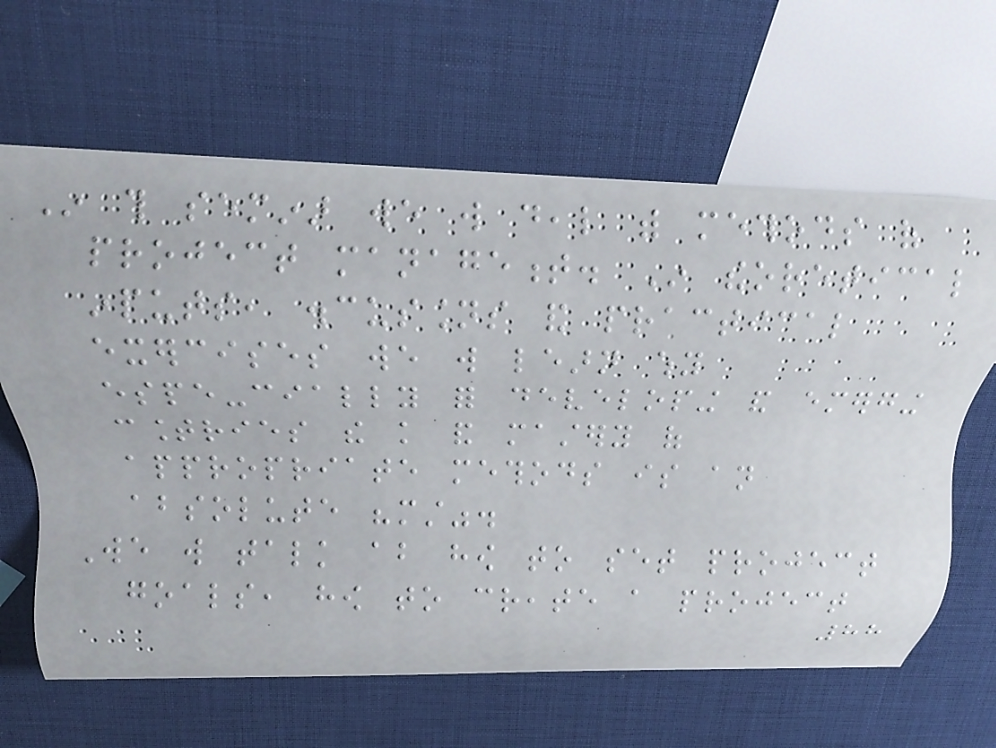In this seminar we will deal with methods of
project management. In theoretical
inputs, discussions and practical
exercises we will learn why
espe-cially for developing and emerging
countries the knowledge and mastery of
appropriate methods is an
absolute "must".
We will talk about how to set project
goals, how to create a project
88
